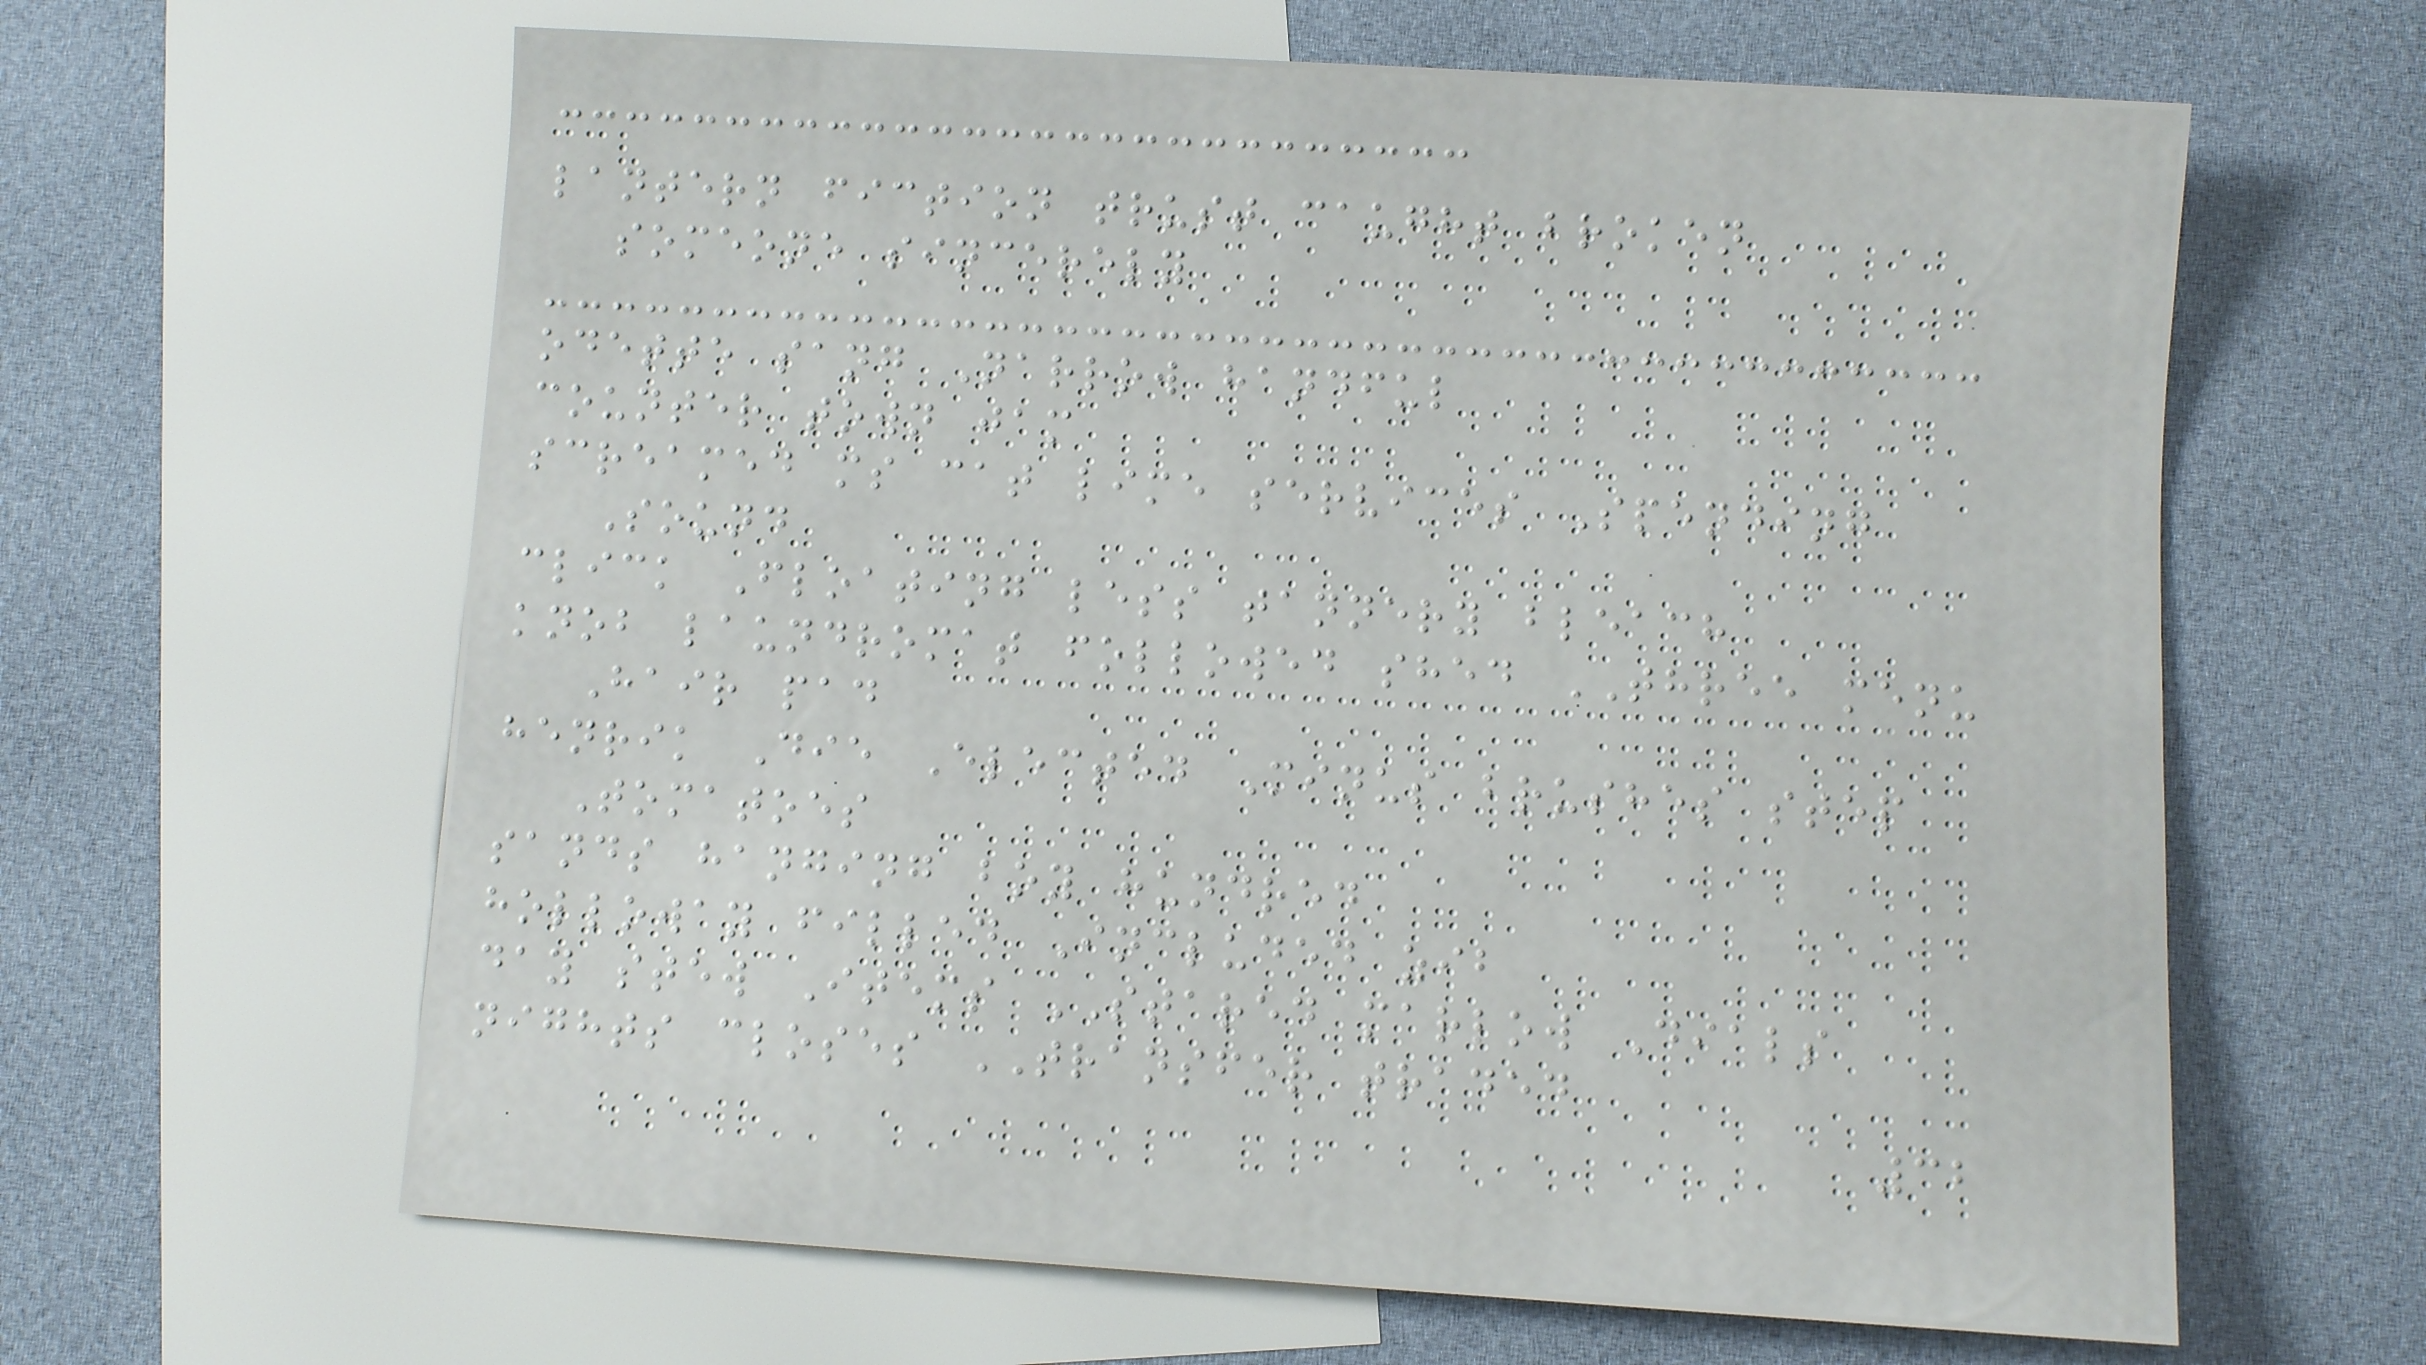lantern fiction trust caught broken
someone sincerely
odette sang Narrow handful
counter town jam
screamed ms cat lime services Spending
Sound
click Floating less tannery bleach
knob laundromat followed shed THREE menu
Hair pad
henrik Die Elected Minus brushes step
Tomatoes
sands hanging boy hundred
holloway filled Included zib
day stew Items STARED marlow Dials
nights closes TRANSFER traded
32
